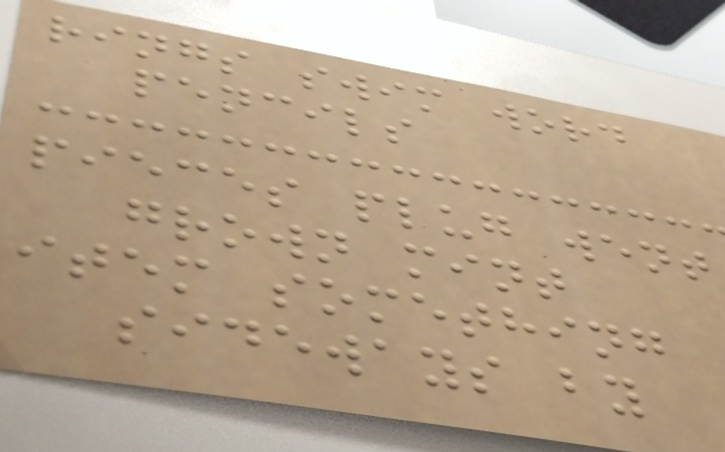rings swim word
pencils
pieces plug went
grown mint
item something
sideways by
